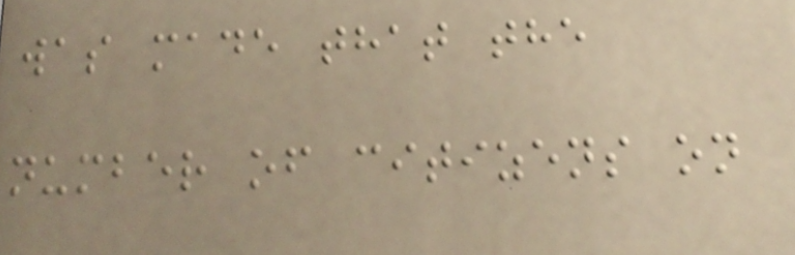was made that the
number of citizens on
